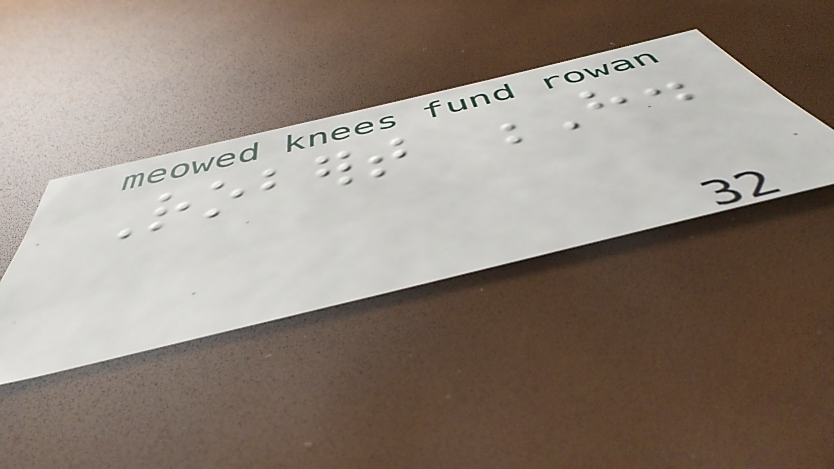Robert H.
